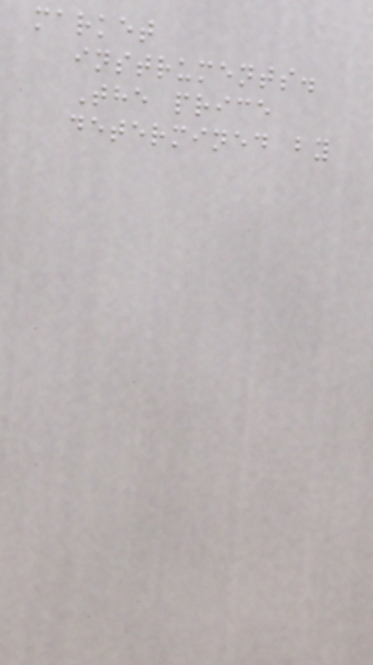market
instruments.
The price
determined by
